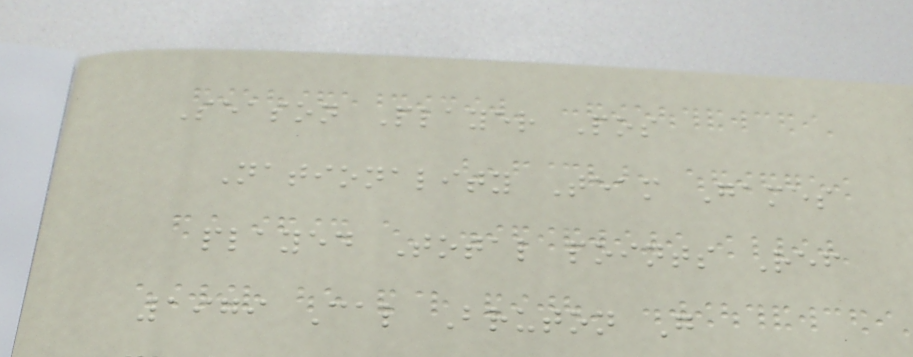Season Player Pos
Nationality Team Games
played Total points Ref
1979 Cal Bruton G
